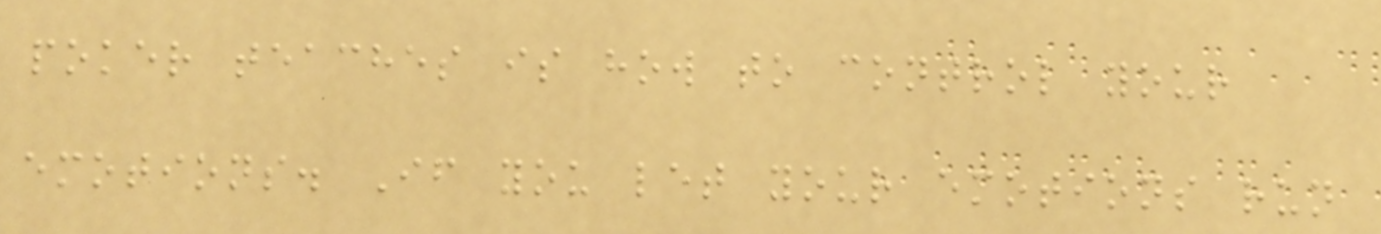poker teaches is how to control your
emotions. If you let your emotions run
